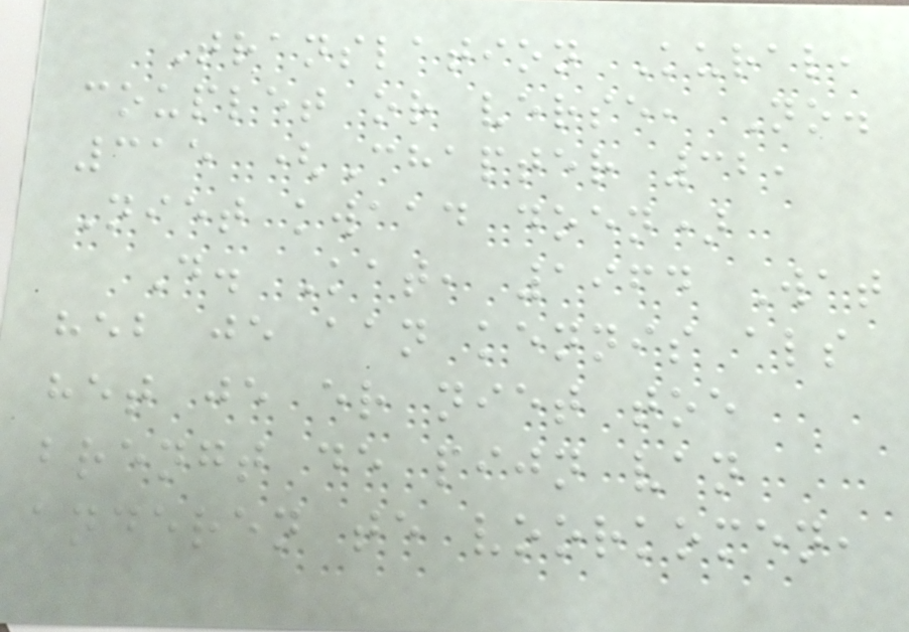Translation Kural,
couplet or verse, No.
315 (Chapter 32,
Niet kwaad doen)
D. Kat, 1964 Wat
heb je aan kennis als
het je er niet toe
brengt de pijn van
anderen te voorkomen,
